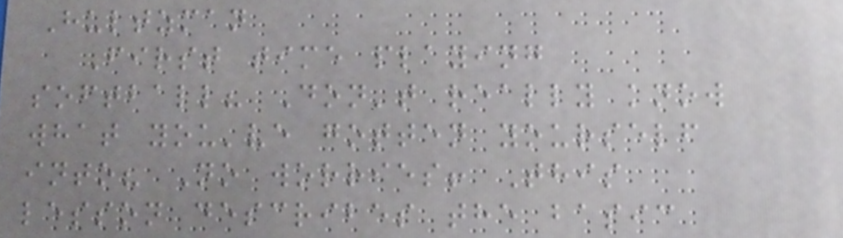Hultzman
First time playing
softball? Don't really know
what you've gotten yourself
into? No worries! This
lesson describes the basic
